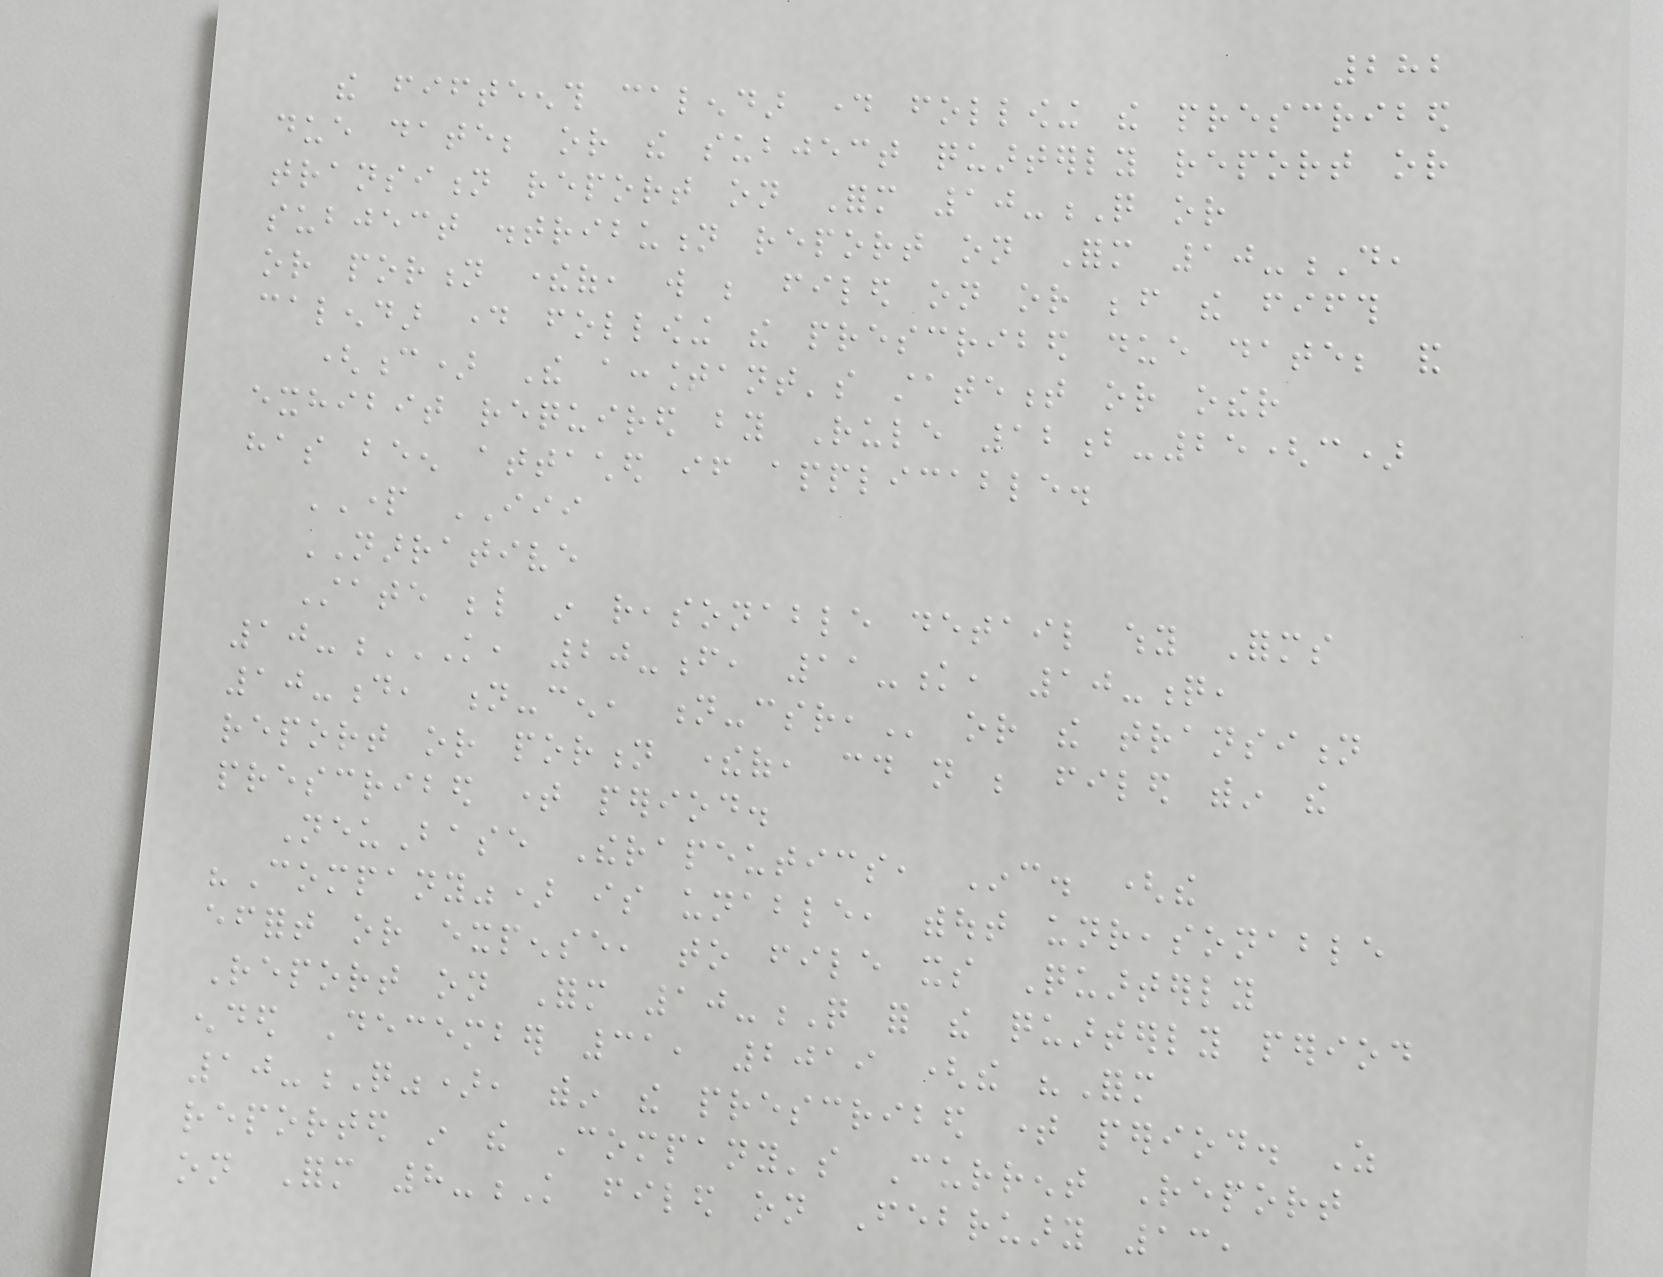282
the fifteenth calendar day following the prescribed
due date; or the subject quarterly report or
transition report on Form 10-Q or
subject distribution report on Form 10-D,
or portion thereof, will be filed on or before the fifth
calendar day following the prescribed due date; and
(c) The accountant's statement or other
exhibit required by Rule 12b-25(c)
has been attached if applicable.
PART III
NARRATIVE
State below in reasonable detail why Forms
10-K, 20-F, 11-K, 10-Q,
10-D, N-CEN, N-CSR, or the transition
report or portion thereof, could not be filed within the
prescribed time period.
NeuBase Therapeutics, Inc. (the
"Company") is unable, without unreasonable
effort or expense, to file its Quarterly
Report on Form 10-Q for the quarterly period
ended December 31, 2019 (the "Form
10-Q"), within the prescribed time period. As
reported in the Company's Current Report
on Form 8-K filed on February 13,
